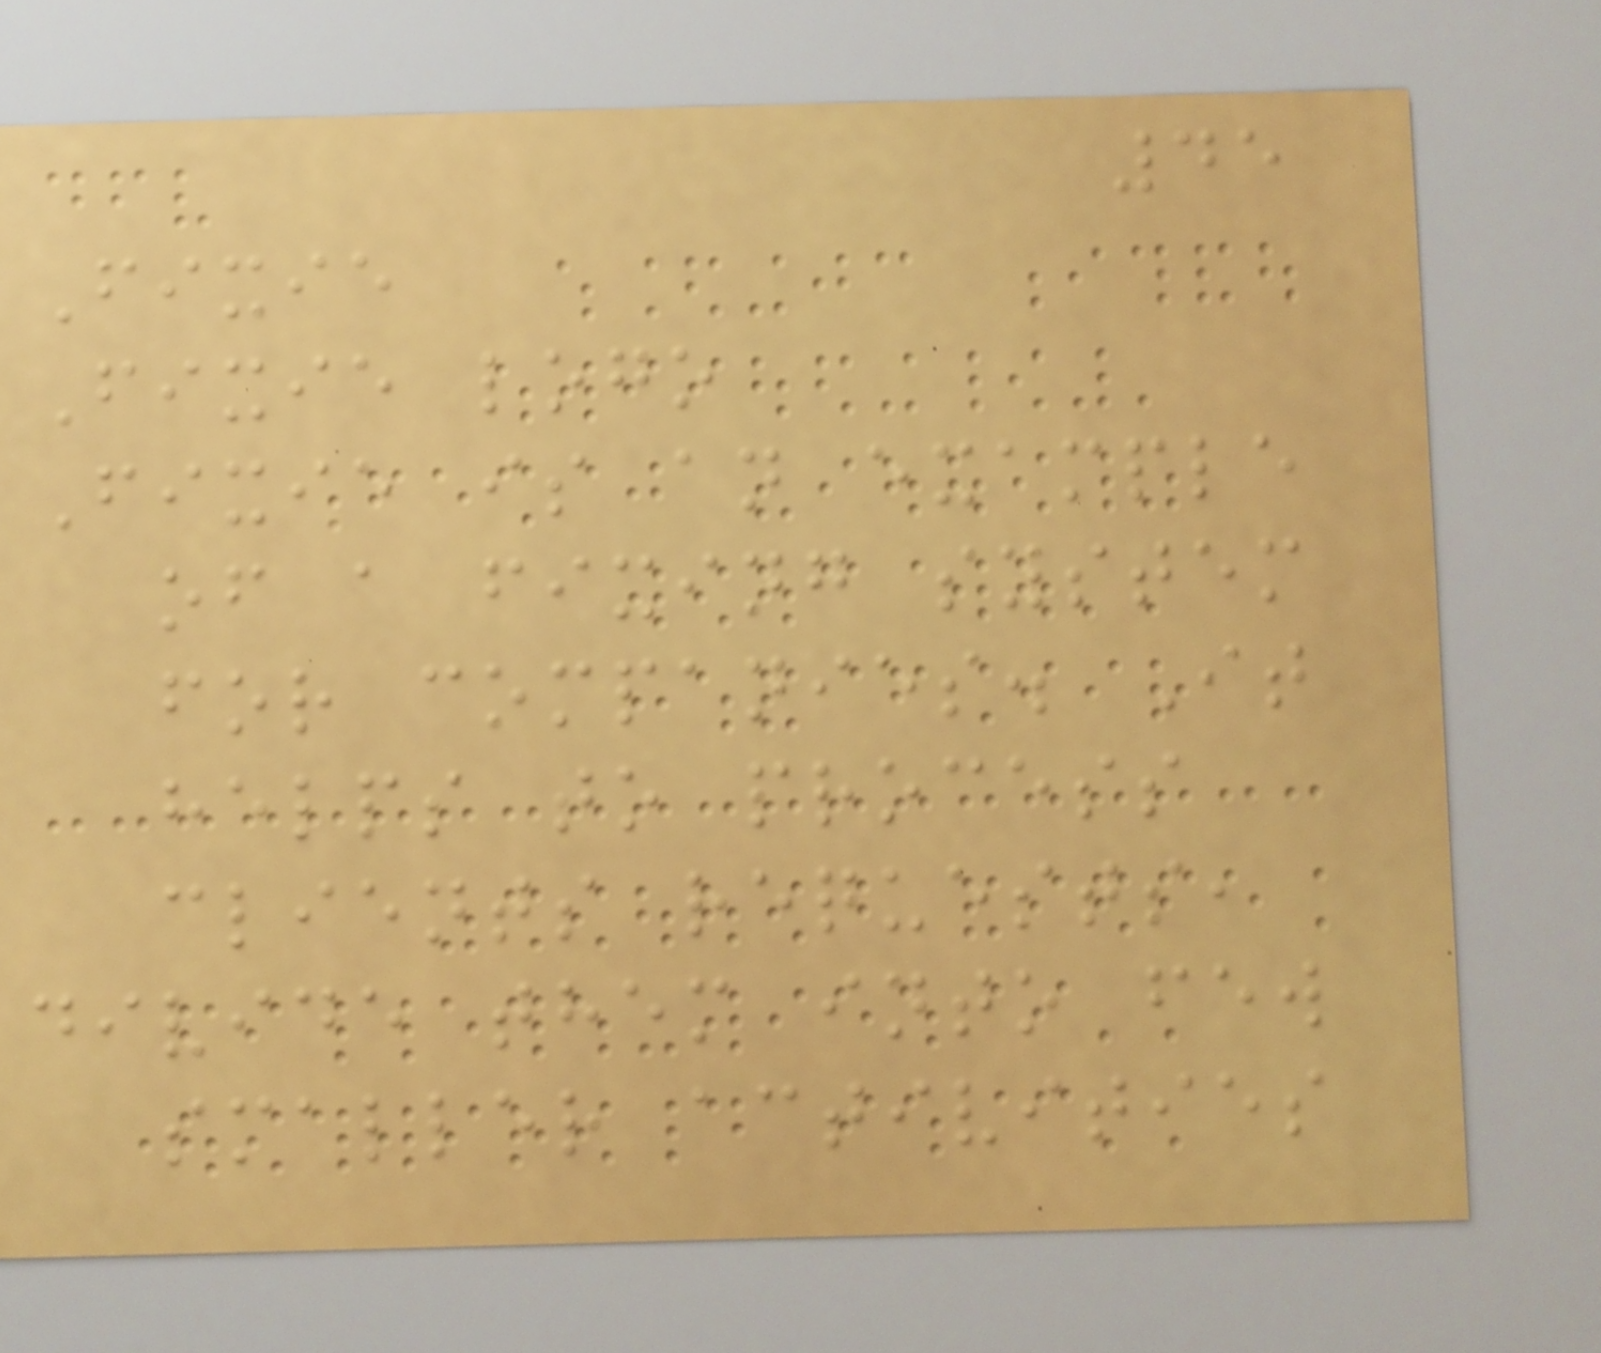45
Fixie
Fixie logo
Fixie is an example
of a fixing system
for companies. It
helps to process
clients requests,
divide them into few
smaller activities
